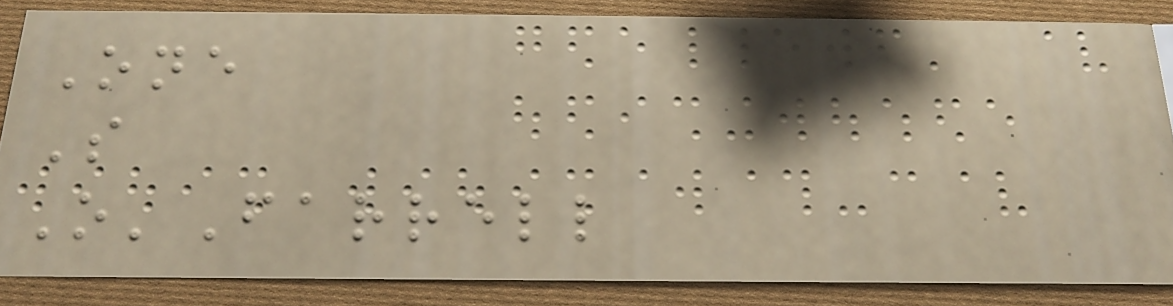One
S
O'Farrell
